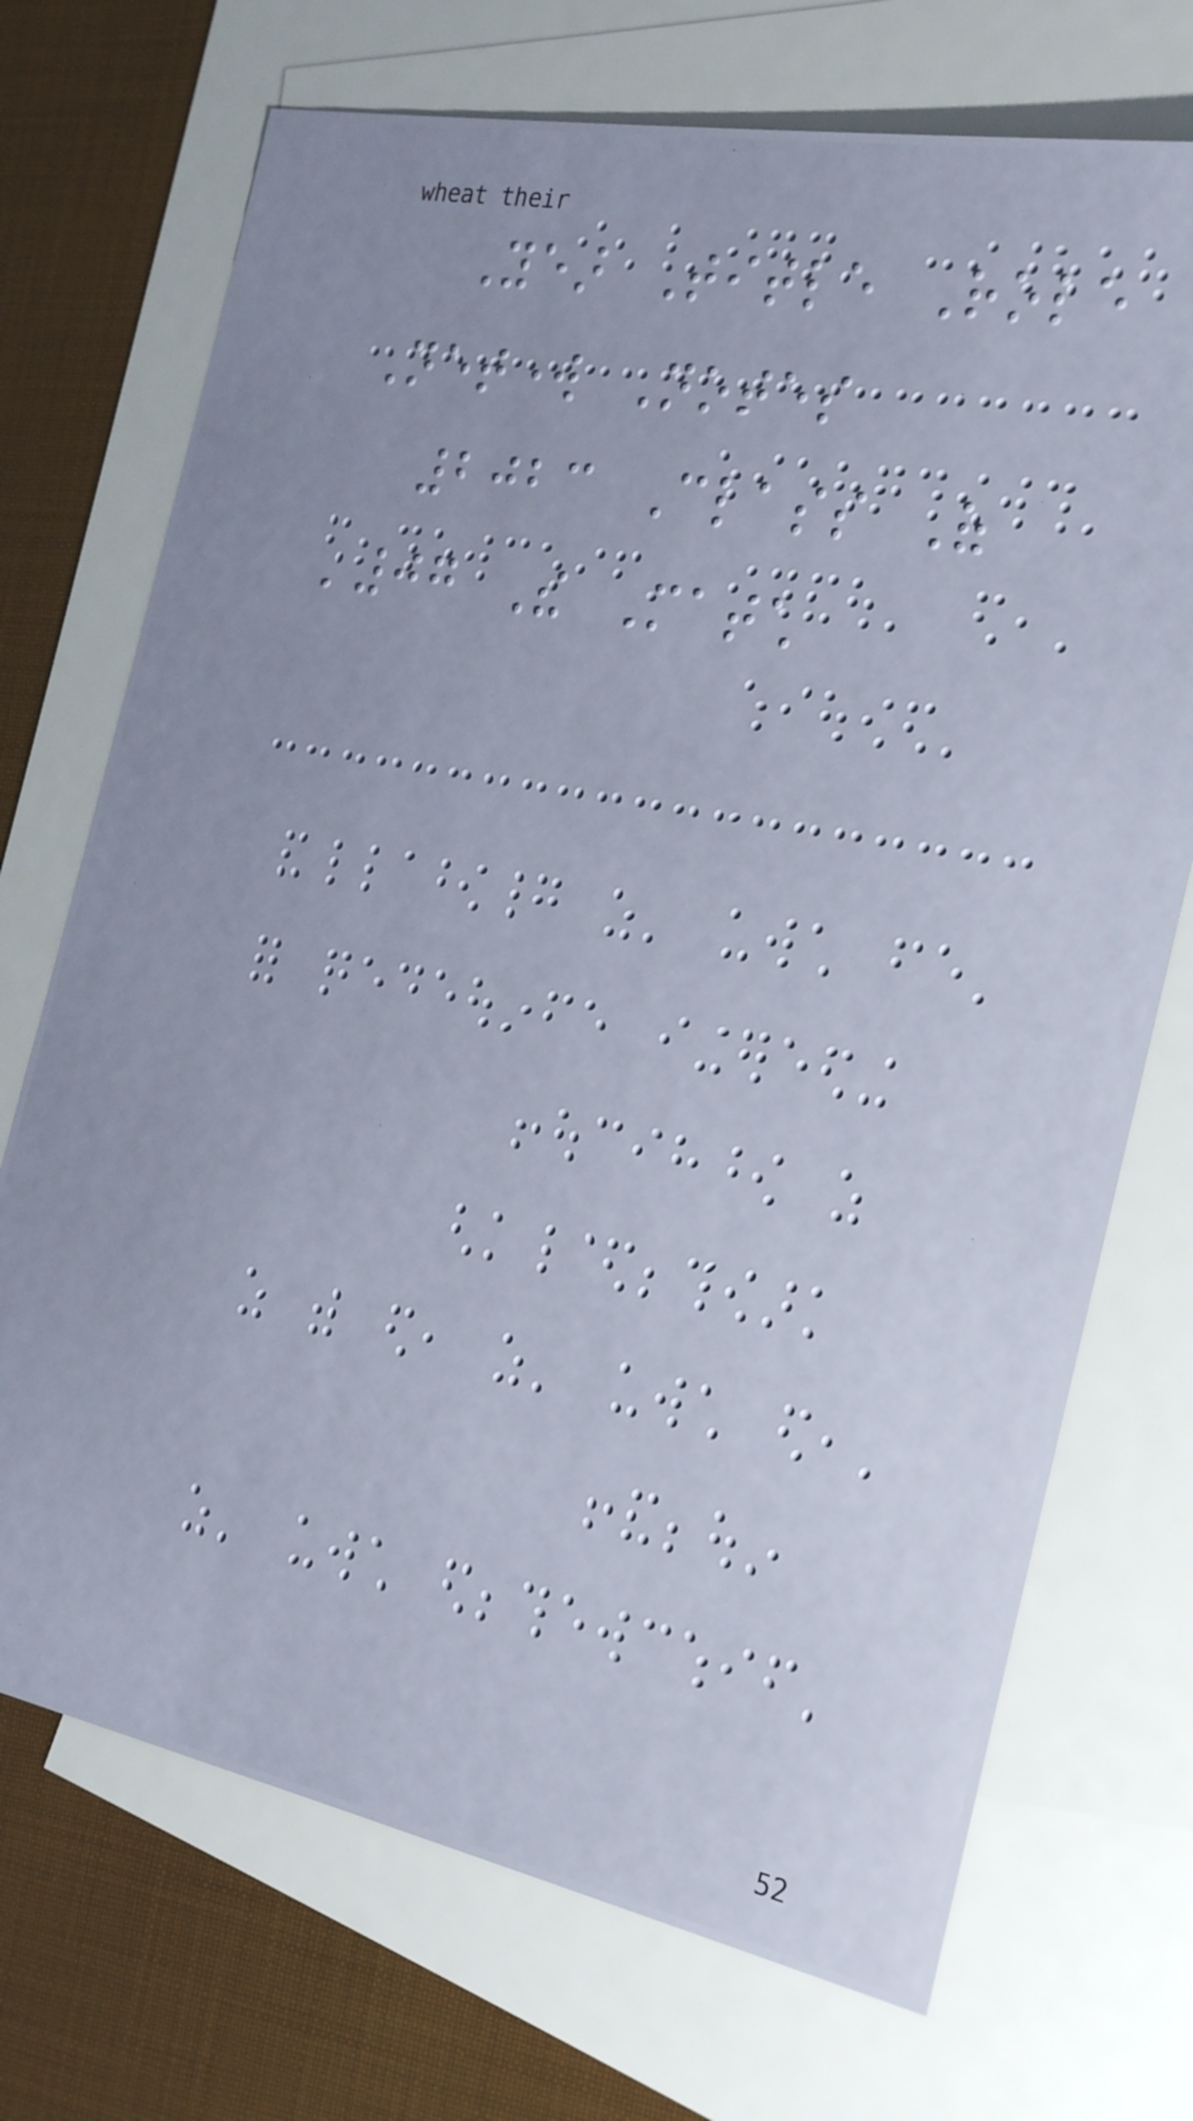Year Title Role
Network Notes
2023 Class Of
'07 The Match
